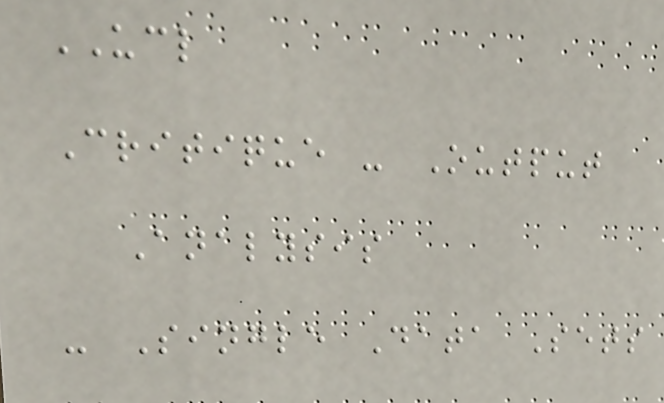UCL
Critique - Output
Analysis
- Single Data Sets
